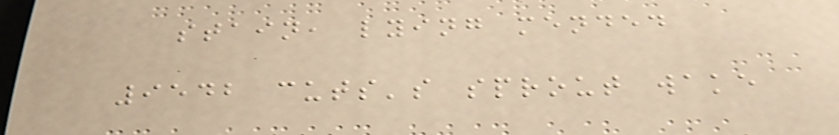stain, lying mended
9542 cuts's sprout wake
